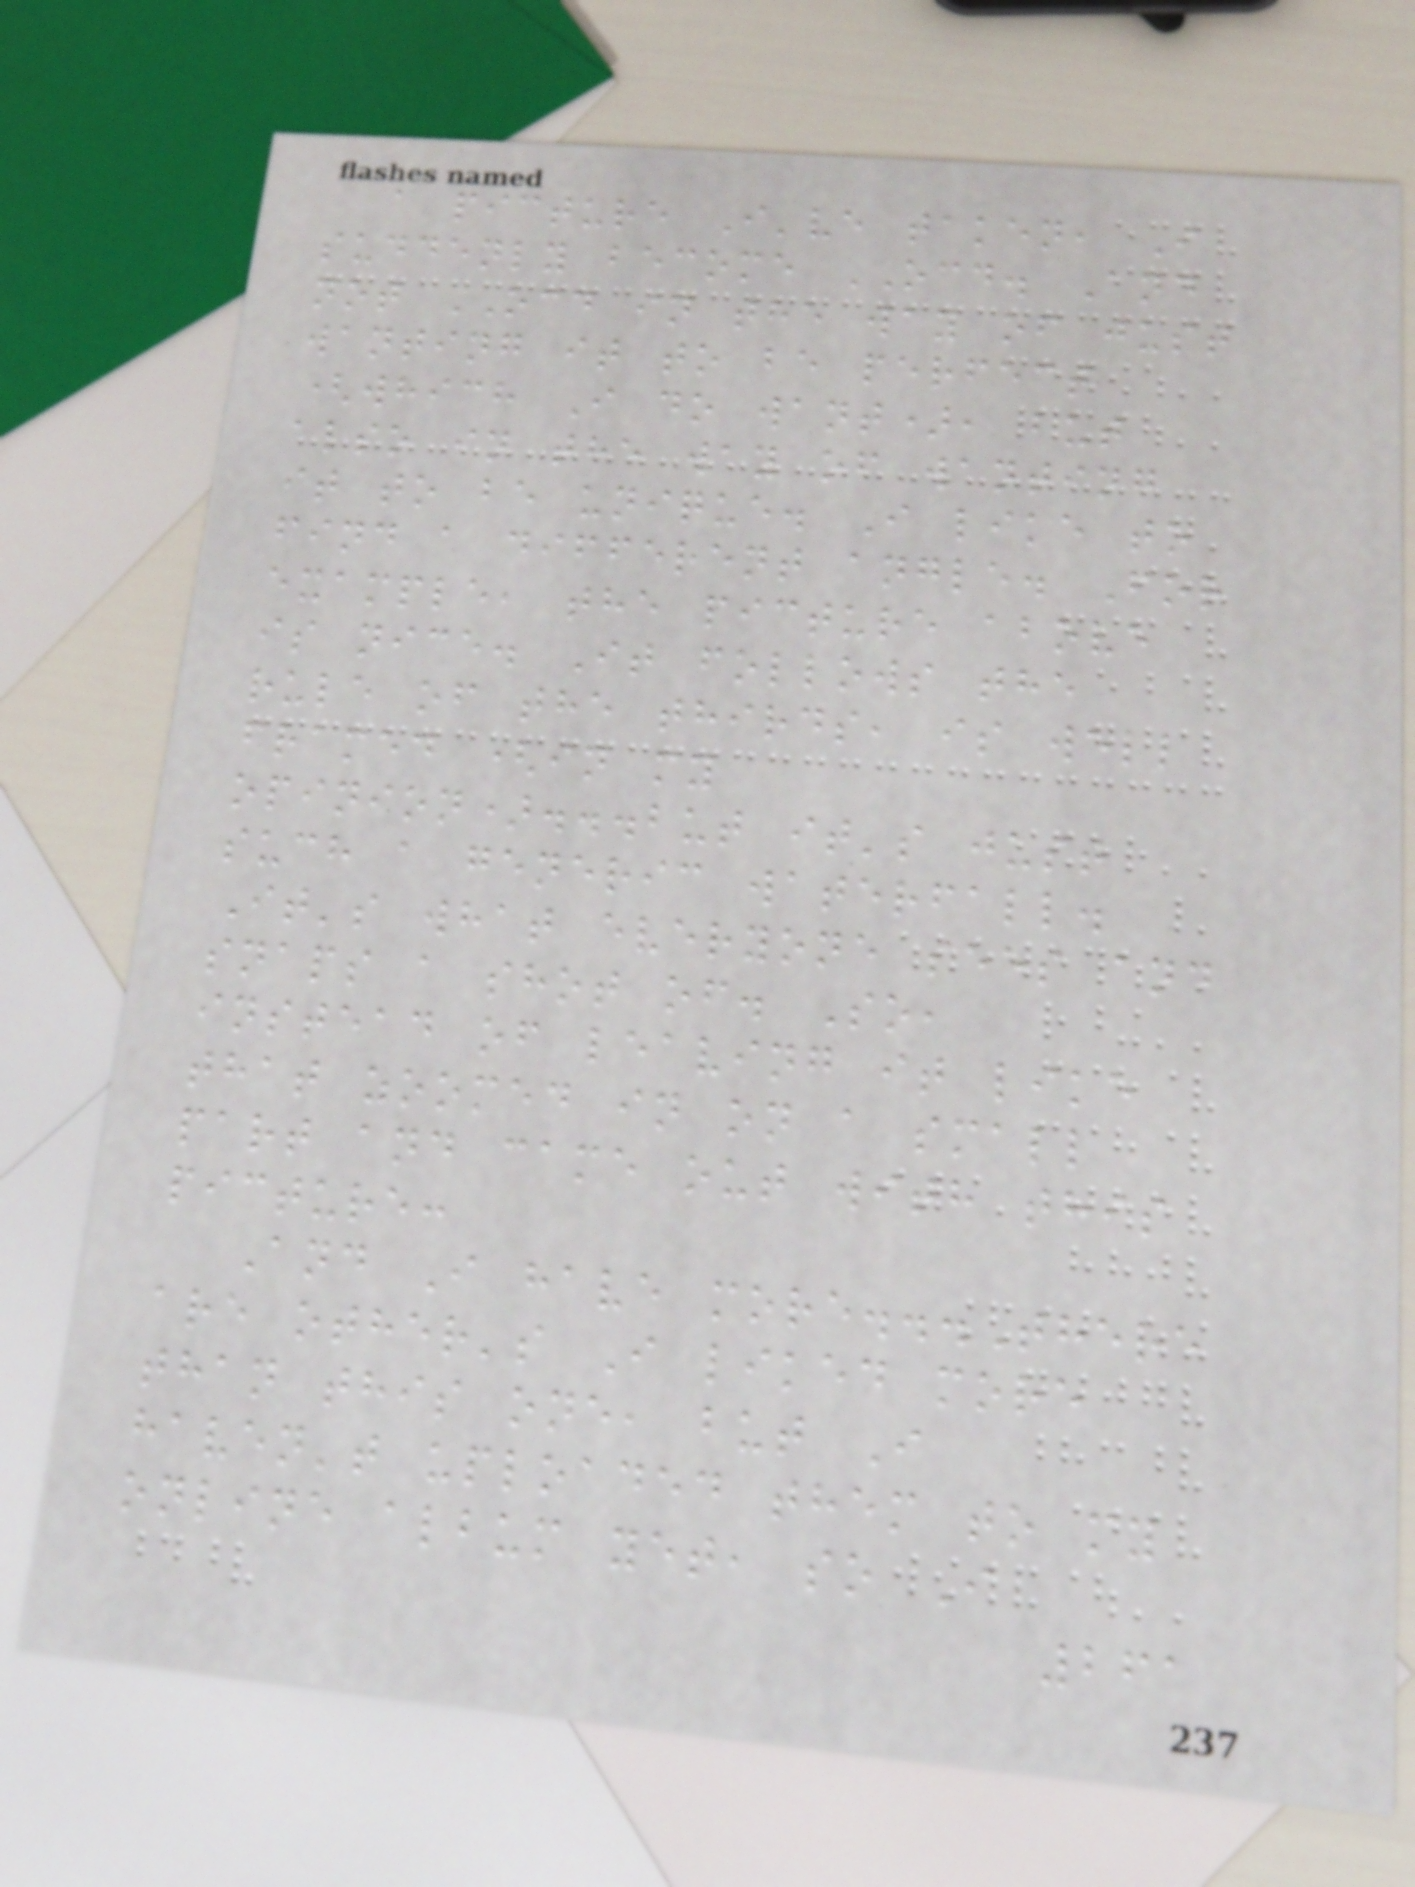a picture I've taken, I
suddenly become OCD. And
not OCD in the way of just
wanting it to be perfect
(which I do want), but
also in the way of wanting
it to be unique. I like to
find a different angle. For
example, the picture above
is nice. It follows the
rule of the thirds, is well
framed (in my
opinion)...but it's just
such a generic waterfall.
It's what everyone sees and
snaps a shot of. So,
instead of leaving it like
that zoomed in on a small
part and came out with this
picture:
And I have more...There
are other's I liked more
than this one, but I
haven't uploaded them to my
online album yet, so I
261
